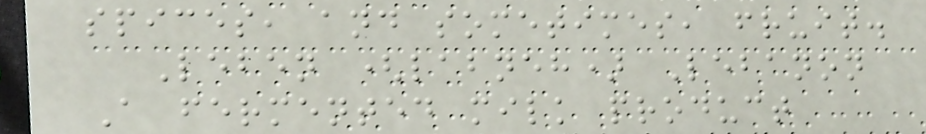spices, and sometimes, fruit.
Leben (labneh) Lebanon
A fermented milk product
